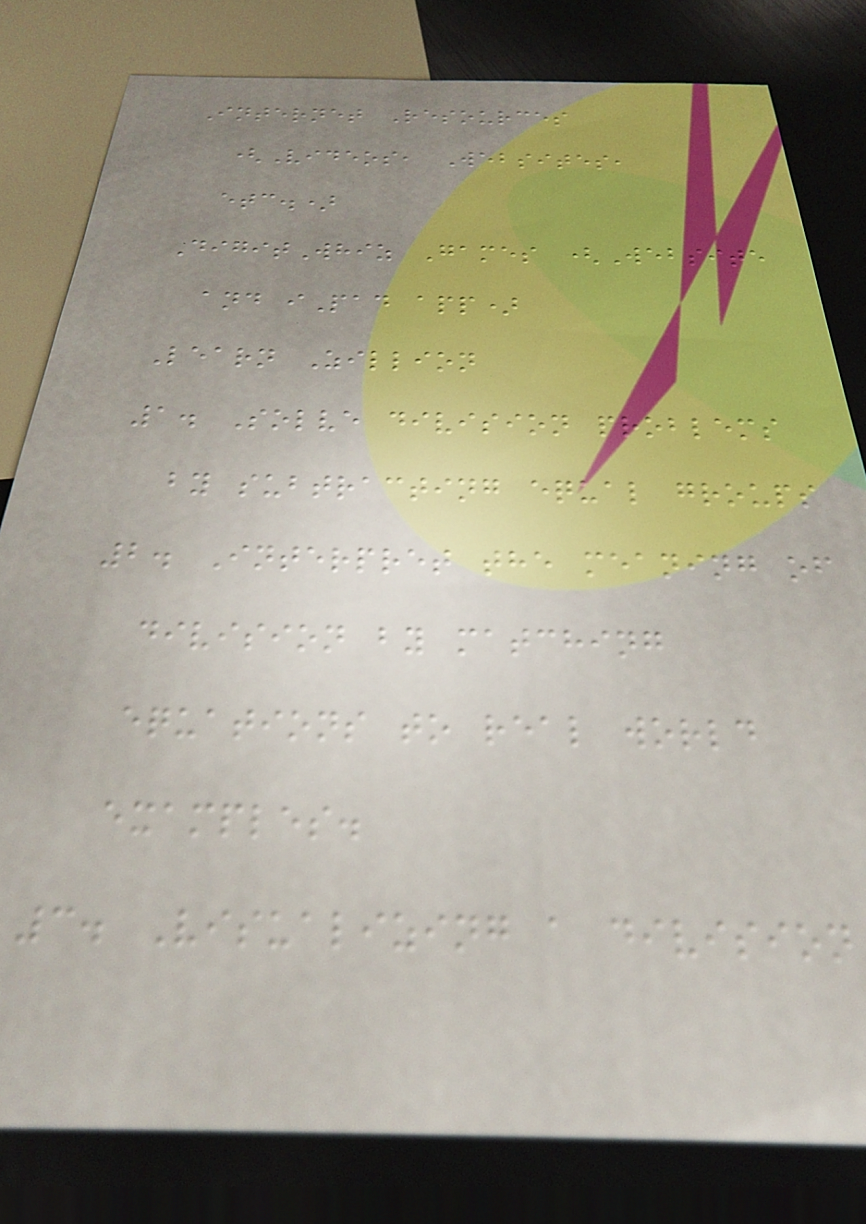Internet Resources
(Videos, Websites,
etc.)
DigitWhiz Games (Website
and iPad app)
Learn Zillion
1. Solve division problems
by subtracting equal groups
2. Interpret the meaning of
division by matching
equations to real world
examples.
3. Visualizing a division
